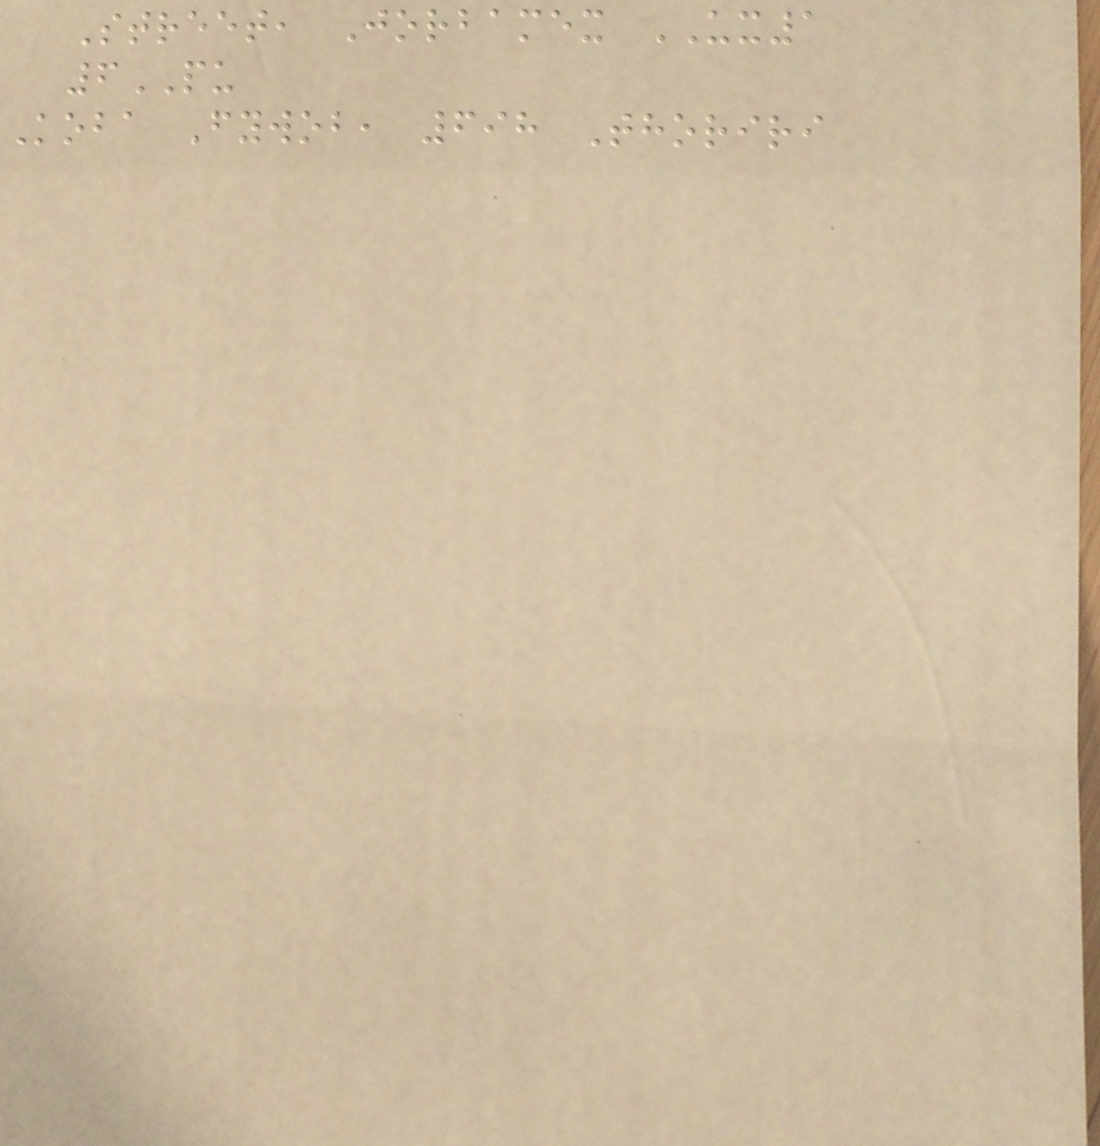Street, Jorbamex UX1
6PU
Koba Fywob, 698 Thoriri
